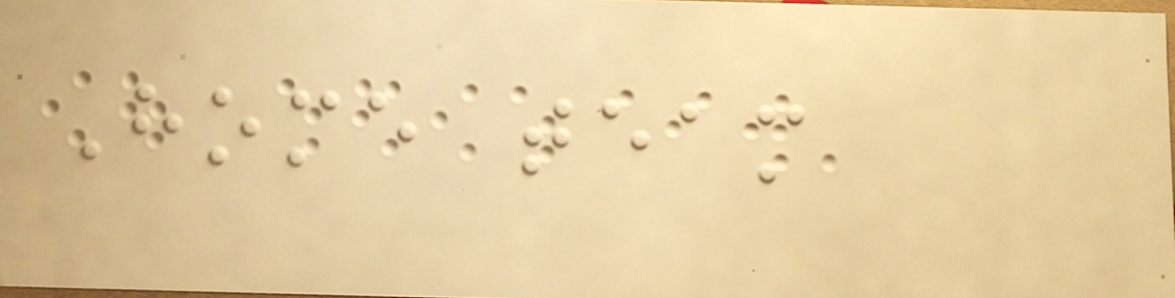Home team
